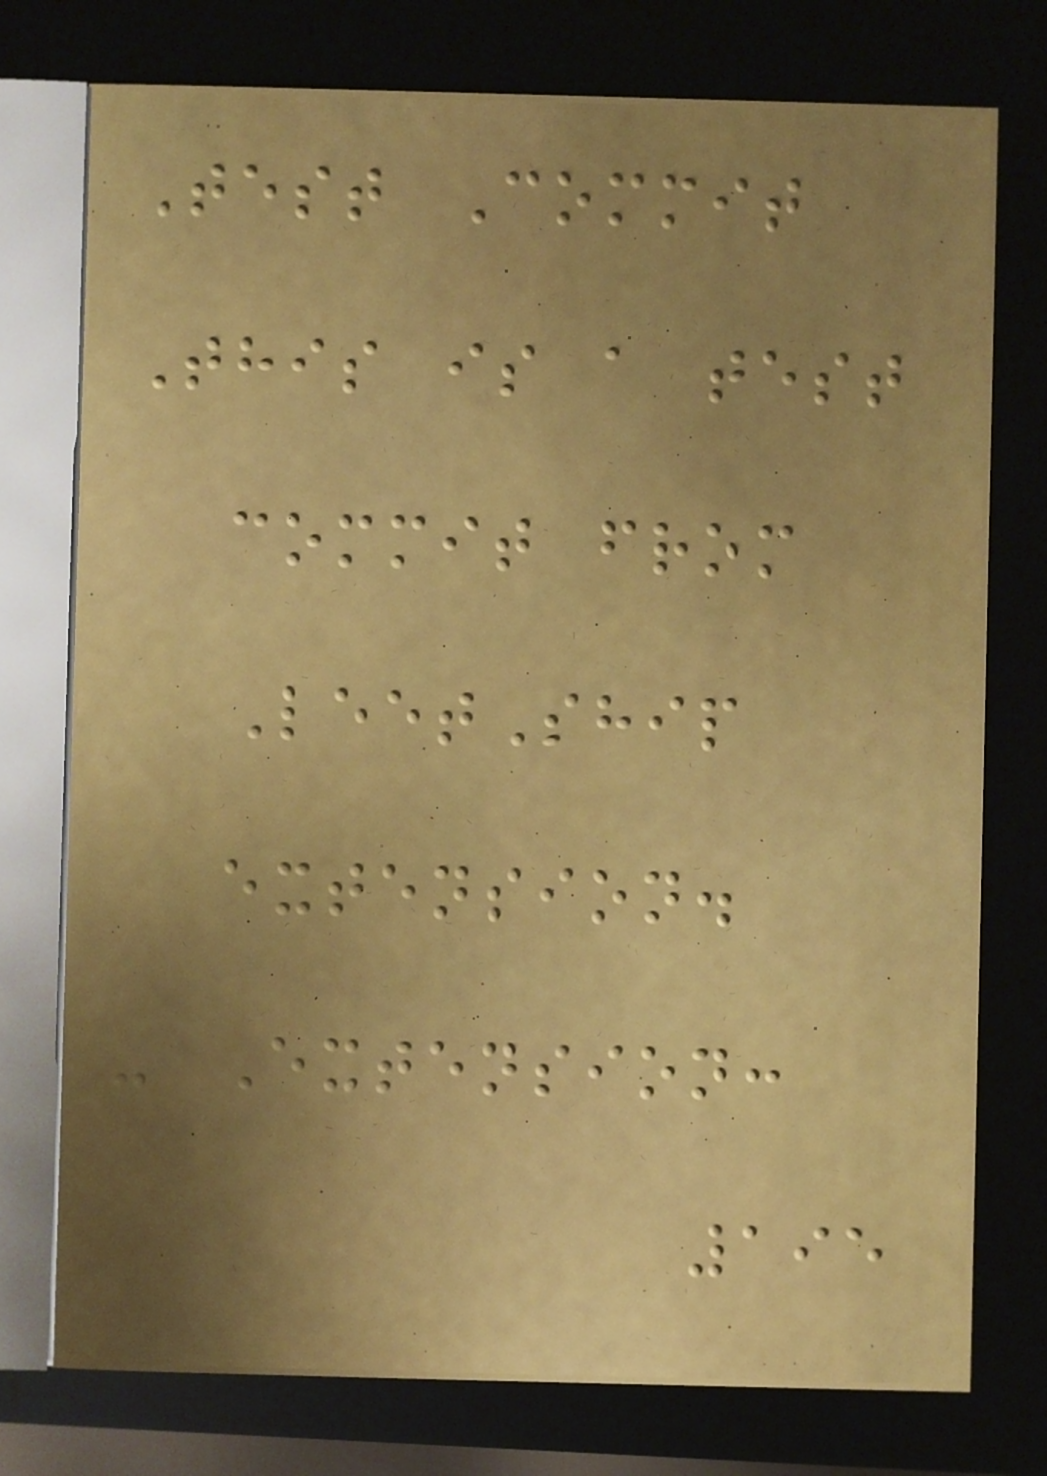Test Commit
This is a test
commit from
LeetShip
extension.
- Extension:
195
